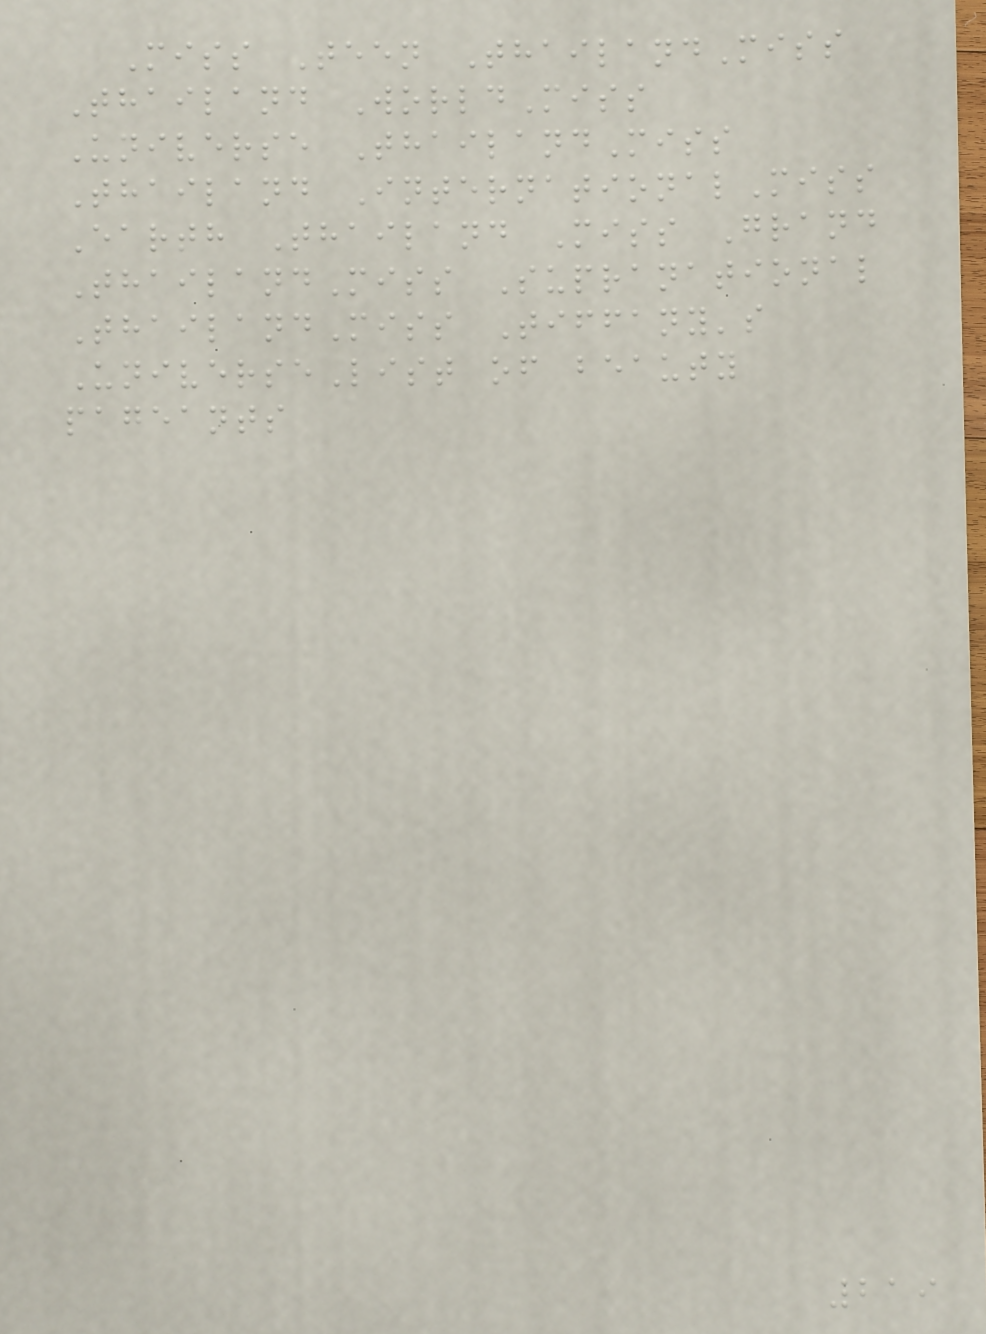Miss Teen ThailandMiss
Thailand WorldMiss
Universe ThailandMiss
Thailand InternationalMiss
Earth Thailand Miss Grand
ThailandMiss Supranational
ThailandMiss Tiffany's
UniverseList of beauty
pageants
219
